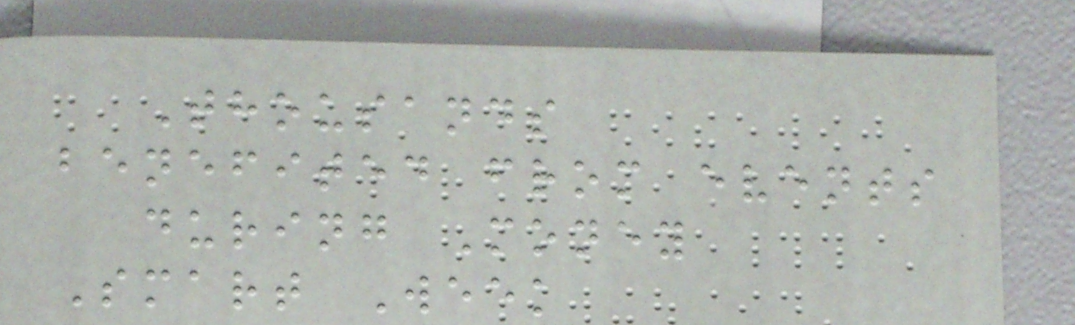Thousands
benefited from events
during Money
Smart Week
